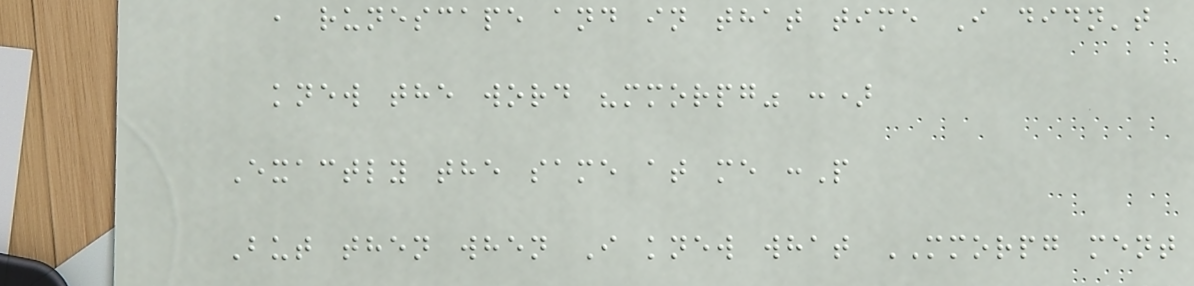, runescape and in that time I didn't
knew the word "mmorpg" :)
Exactly the same at me :P
But then when I knew what MMORPG ment
